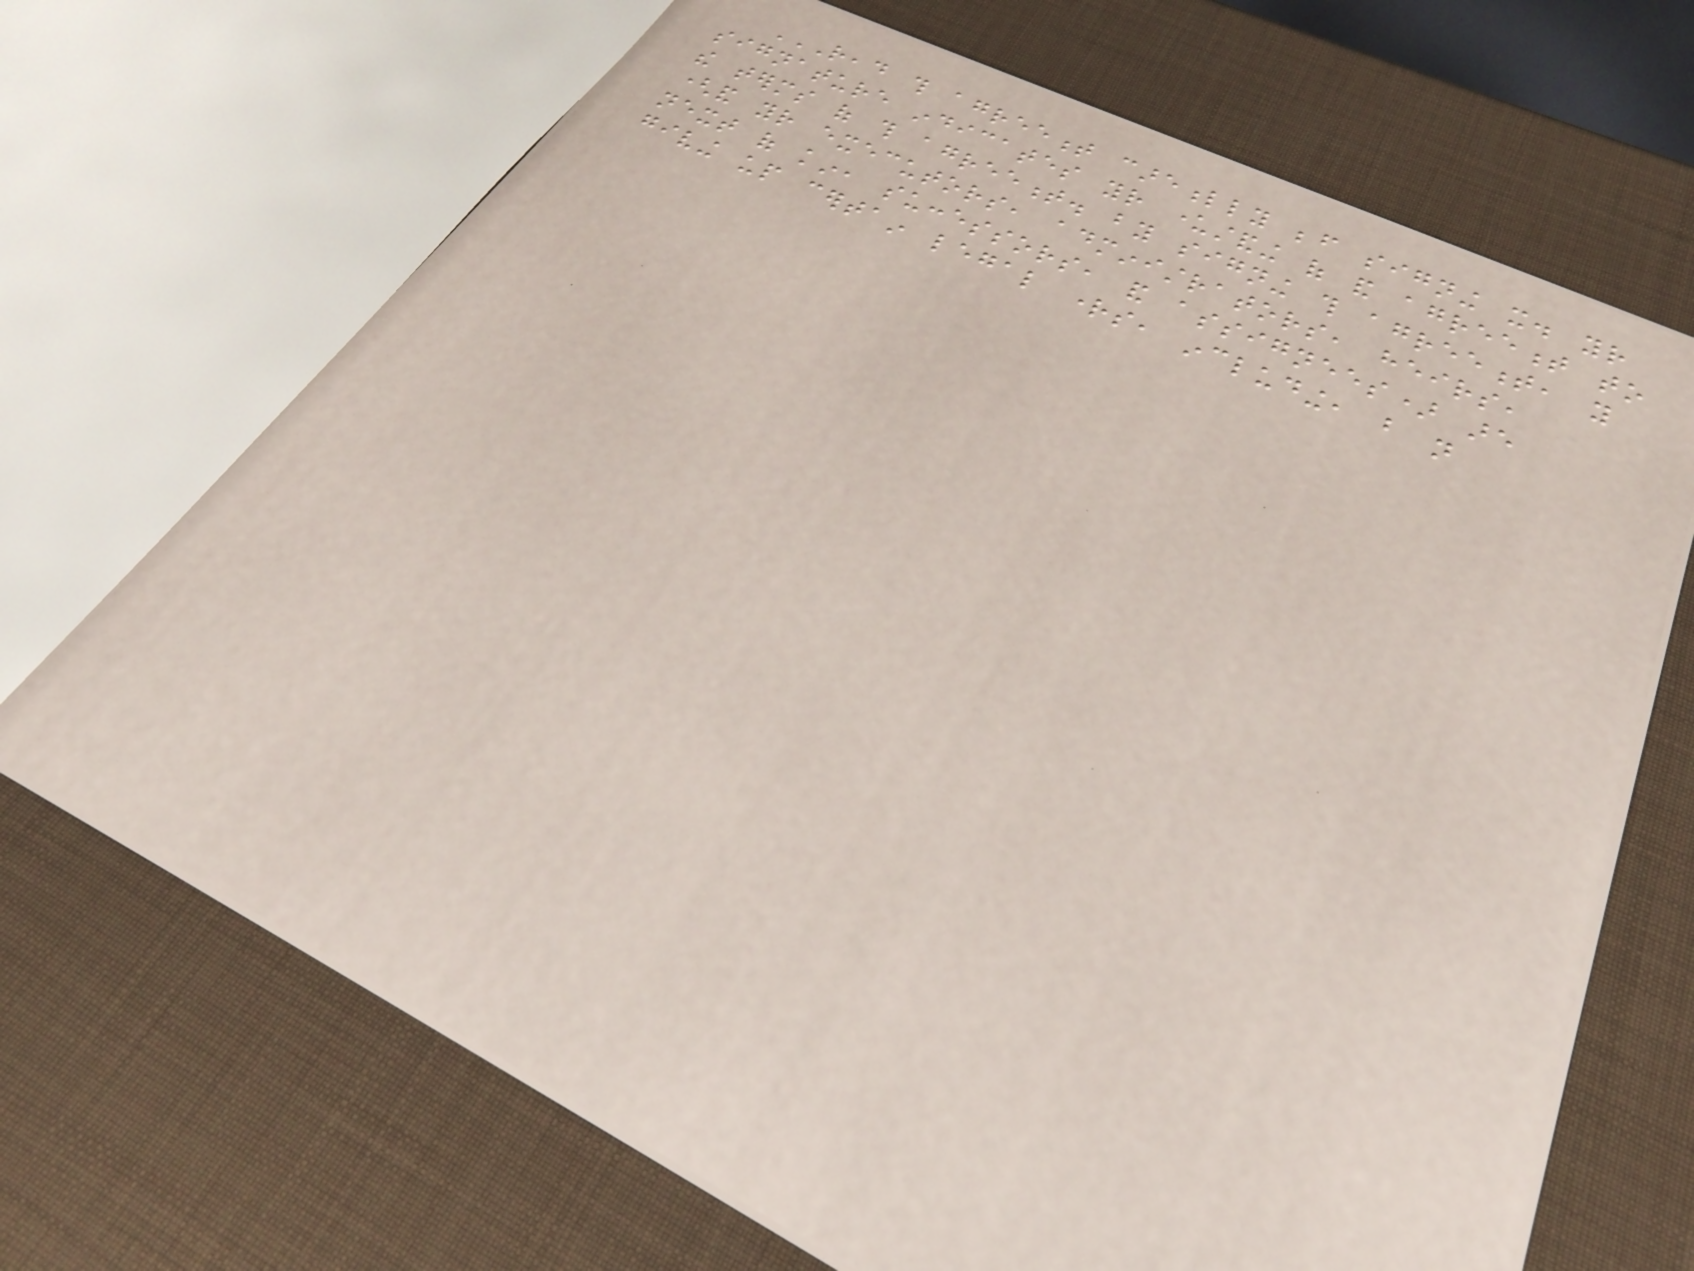READ THIS AGREEMENT CAREFULLY BEFORE SIGNING IT. YOUR
SIGNATURE INDICATES YOUR UNDERSTANDING OF AND AGREEMENT TO
THE TERMS OF THIS AGREEMENT. BY SIGNING THIS AGREEMENT, YOU
(AND YOUR EXECUTORS, ADMINISTRATORS, HEIRS,
NEXT OF KIN, SUCCESSORS, AND ASSIGNEES) ARE
GIVING UP CERTAIN LEGAL RIGHTS, INCLUDING, BUT NOT
